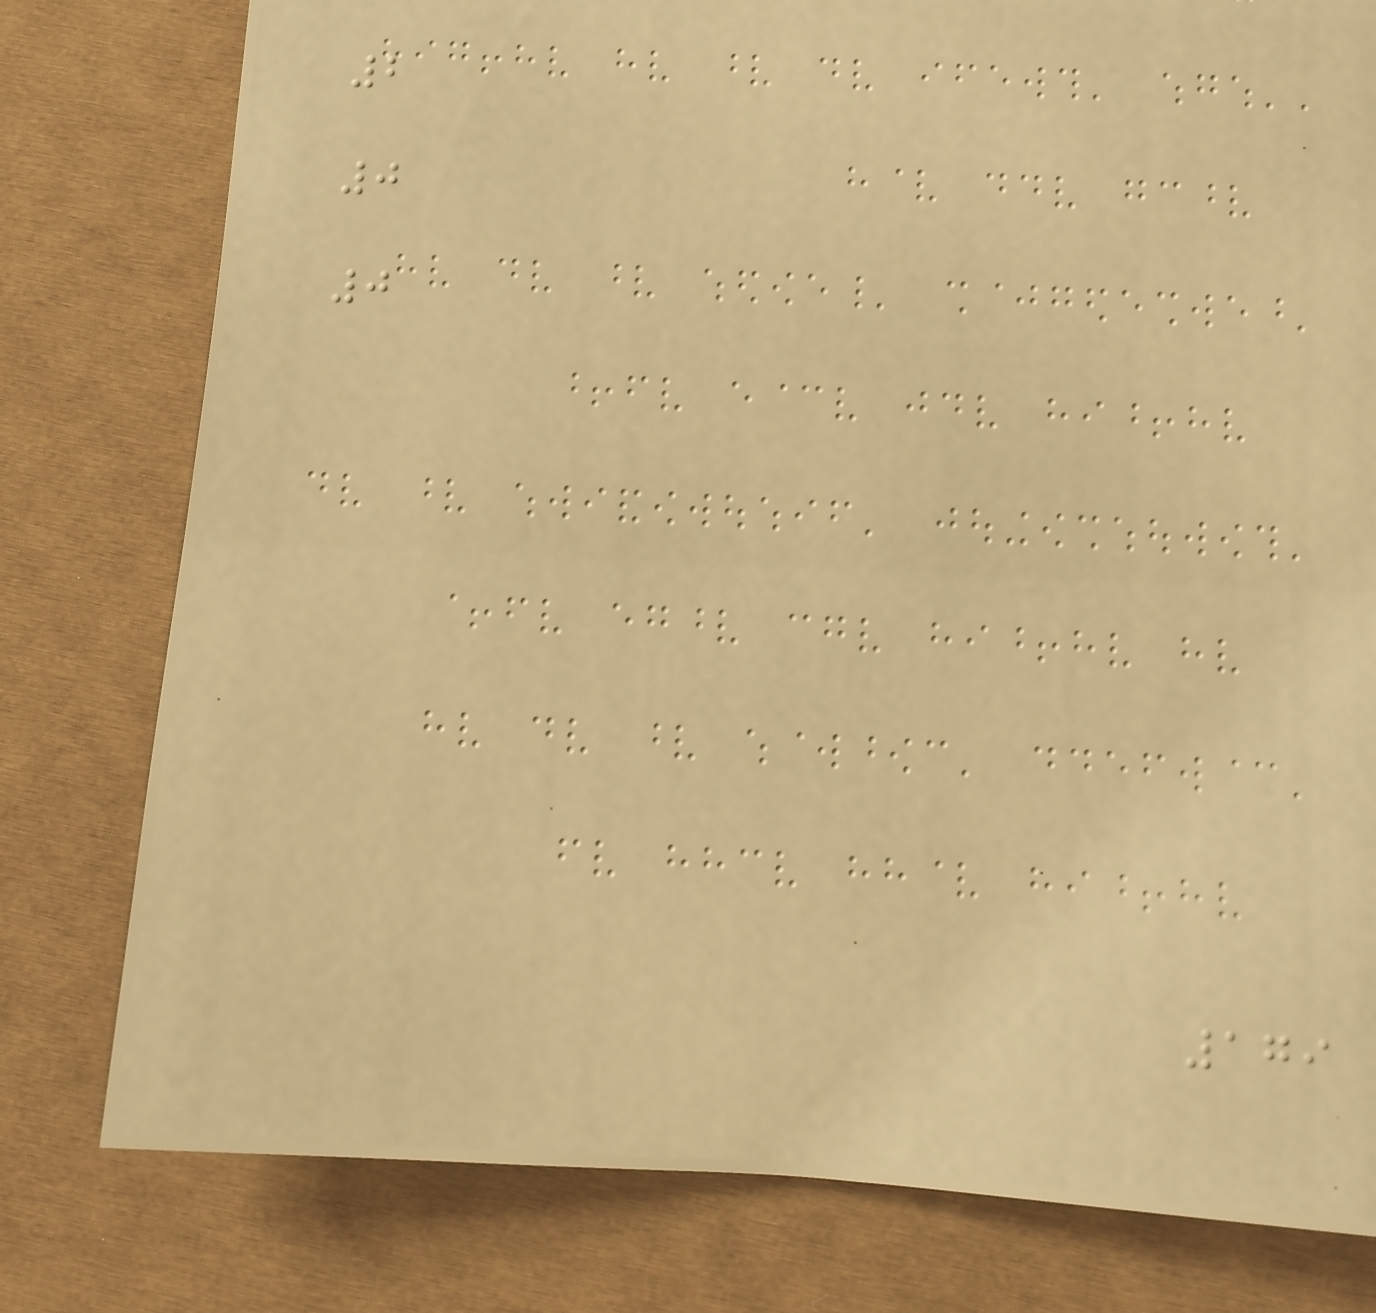2
0
0
179
